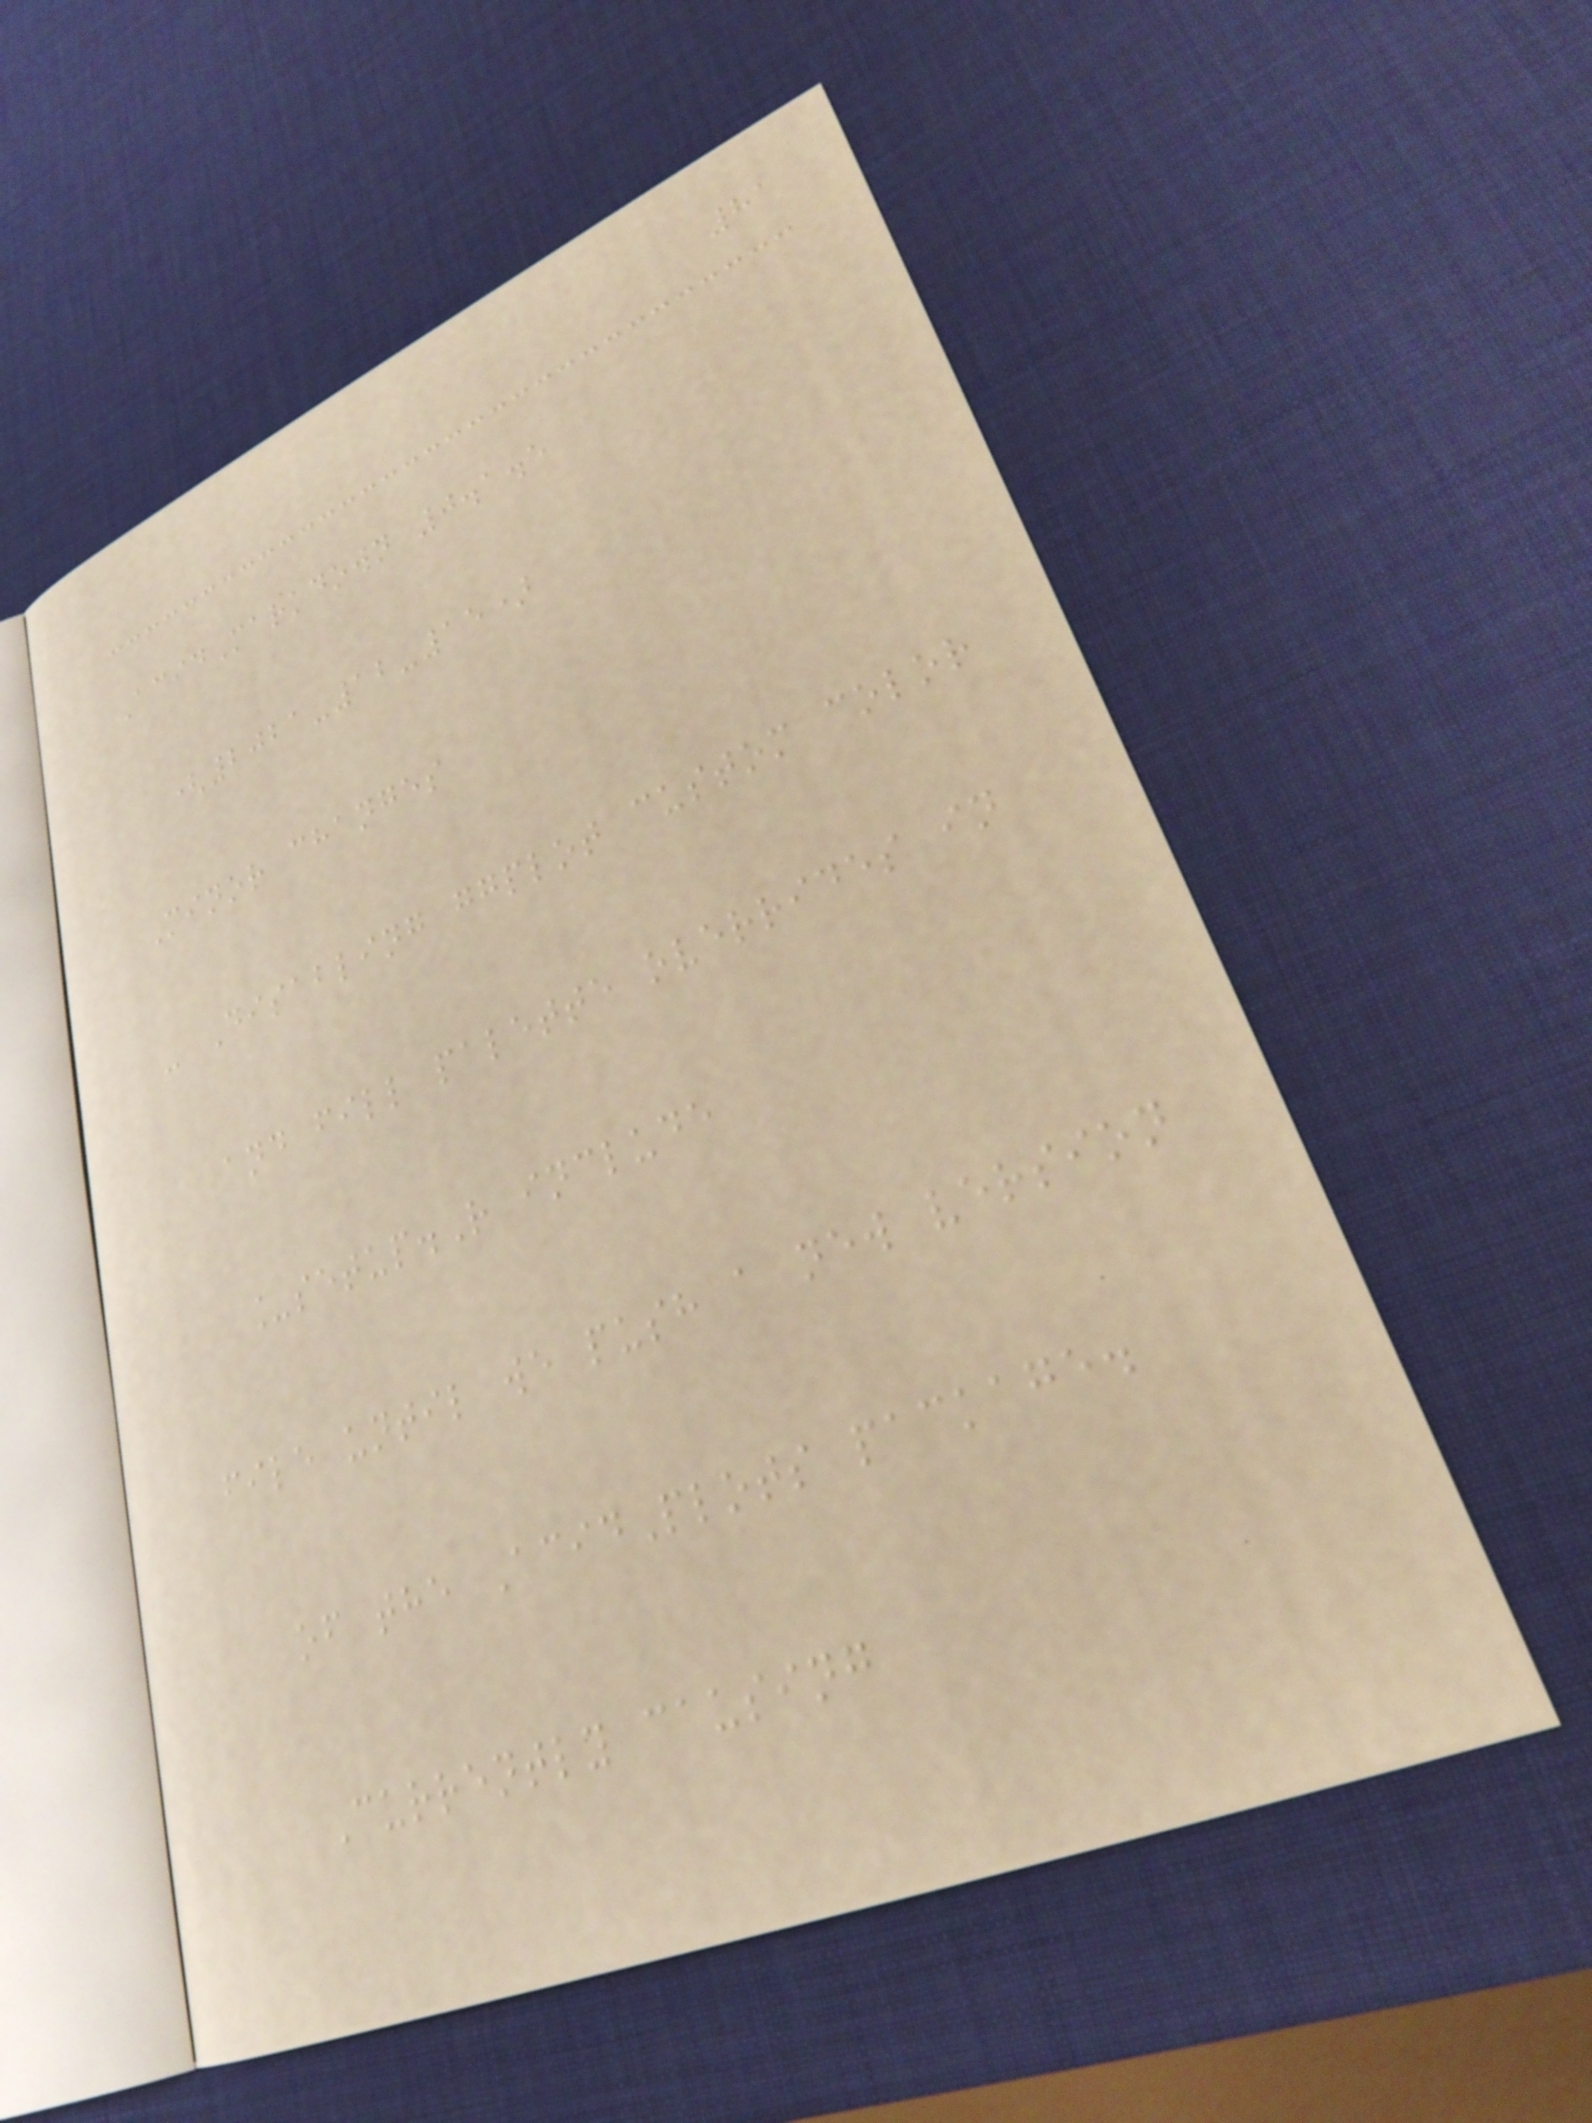81
AcidMarkdown 0.1.5
(2021-12-15)
Minor changes
- Disabling ggplot custom color
and fill palette overrides in
_setup.R include
file until we push a new version
of the AcidPlots package.
Currently causing
